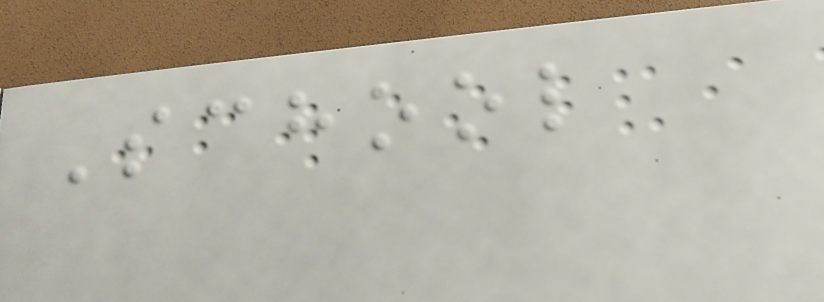School
